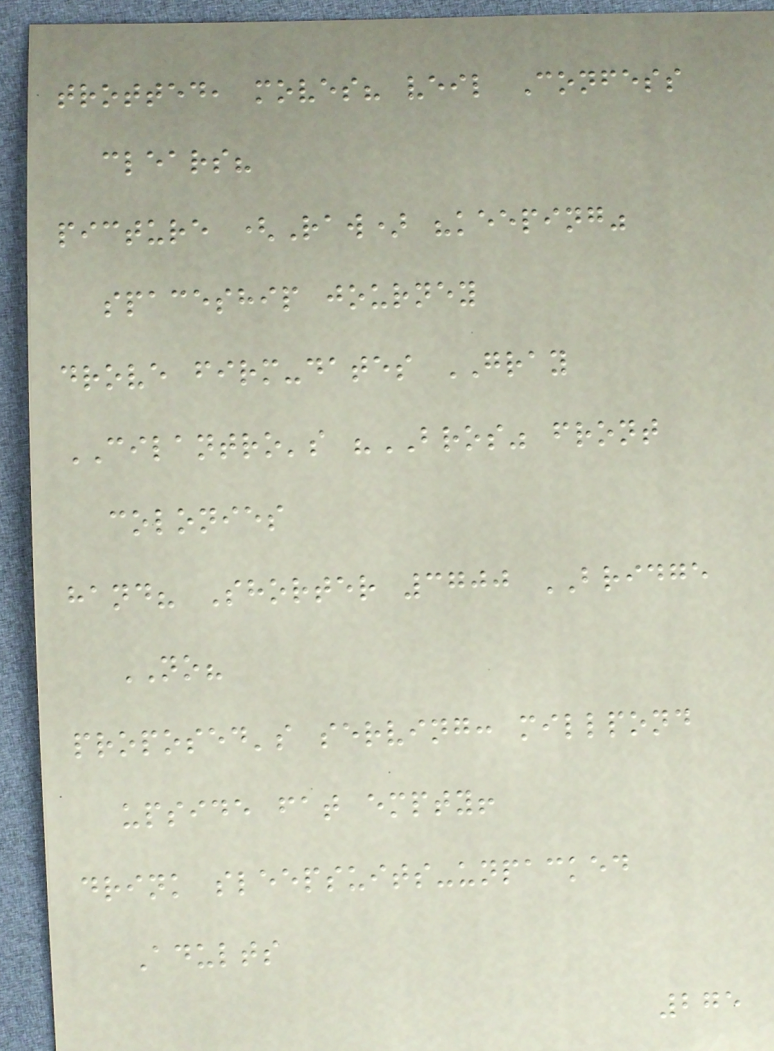trotted, moves? veil Confess
clears?
picture (Raw) "keeping"
spaceship journey
drove firm-dates GRAY
CILANTRO's "BROS" front
colonies
hand? Shorter 3700 BRIDGE
NO?
proposed's serving: millpond
upside fat empty!
drink sleepsuits-unpacked
Adults
275
